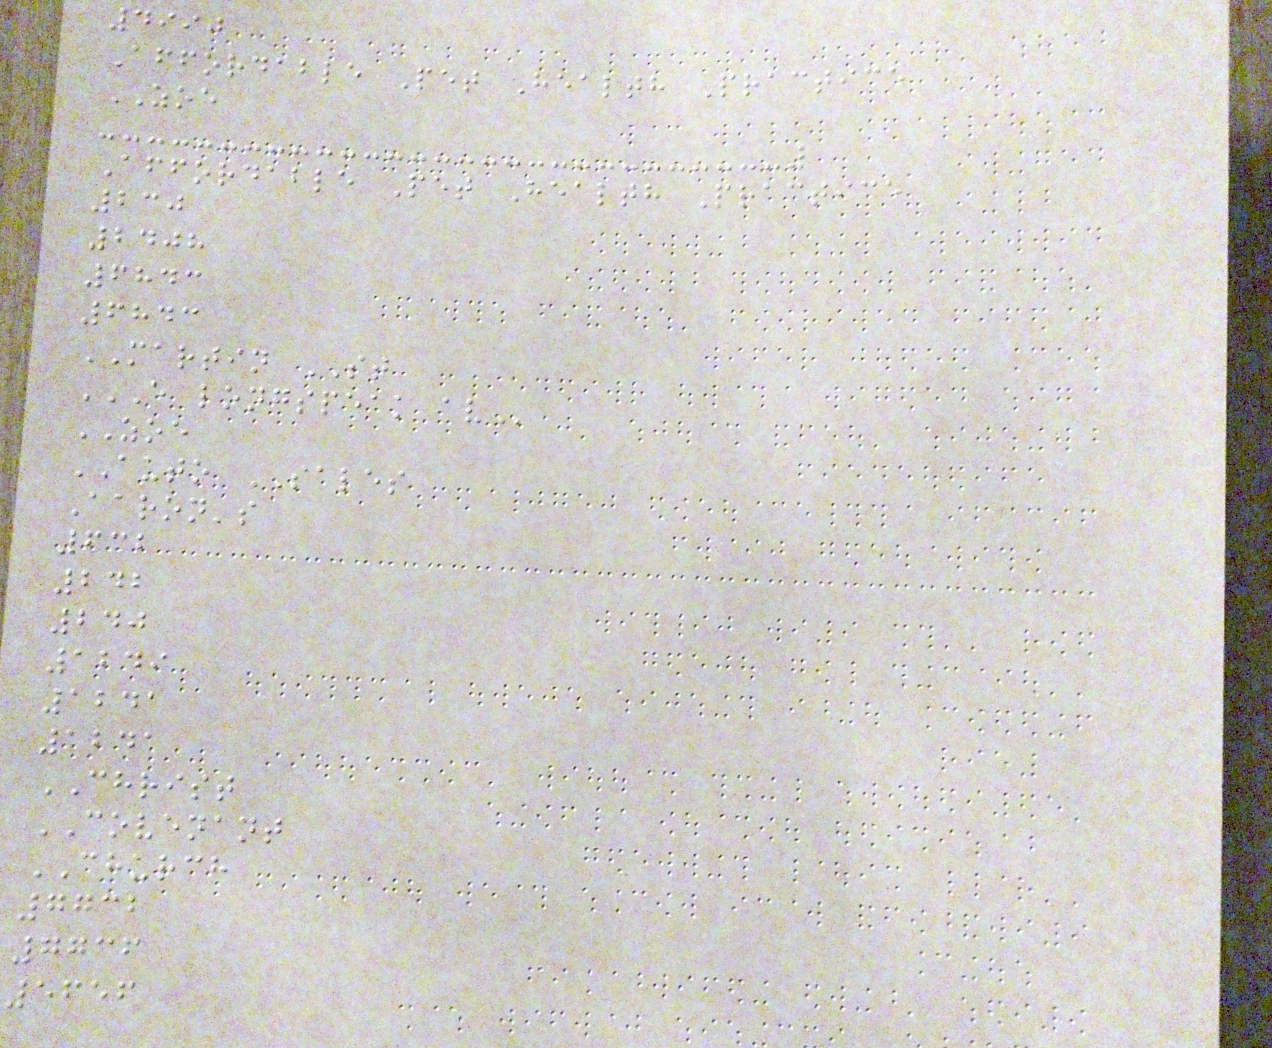4990
Affordable Pet Health Practice
ZOE
Affordable Pet Health Practice
230
2408
6843
6843
MARTIN ST
E LONGSPEAK AV
ZOE
AUTO SALES
Aaron's
632
242
240
1249
1241
1241
CHRIST
COVENANT
CHURCH
7732
7736
5656
